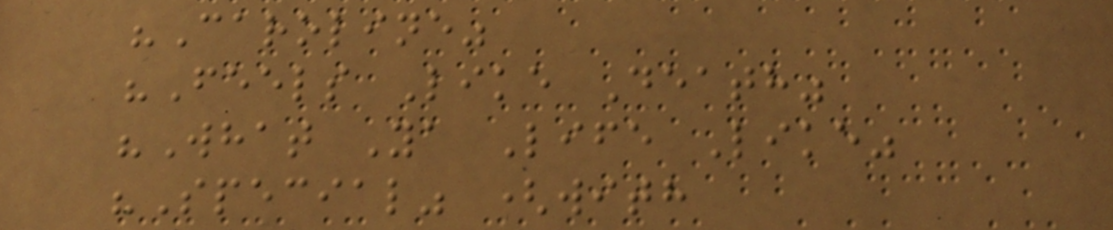"Caroline"
"Feels Like Death"
"What Ya Life Like"
"Special" (with
